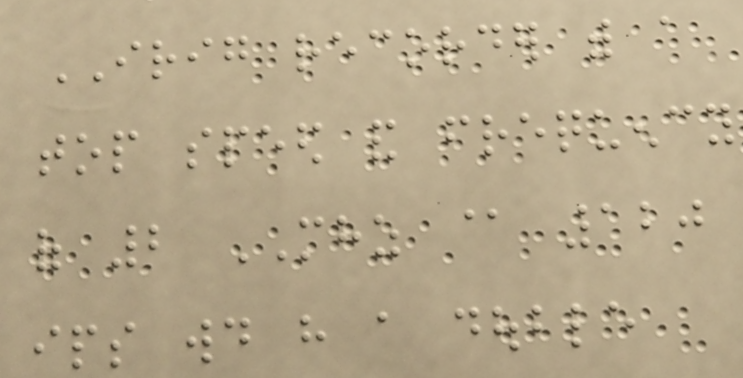IRIG recorder with a
top speed and frequency
of 2 MHZ @ 120
ips would have a double
